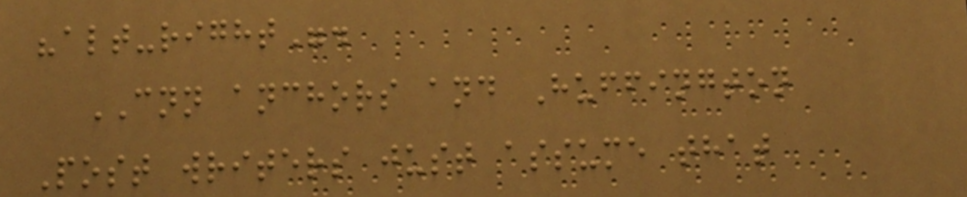"alt-right".
CNN anchors and Huffington
Post writers just assume that
